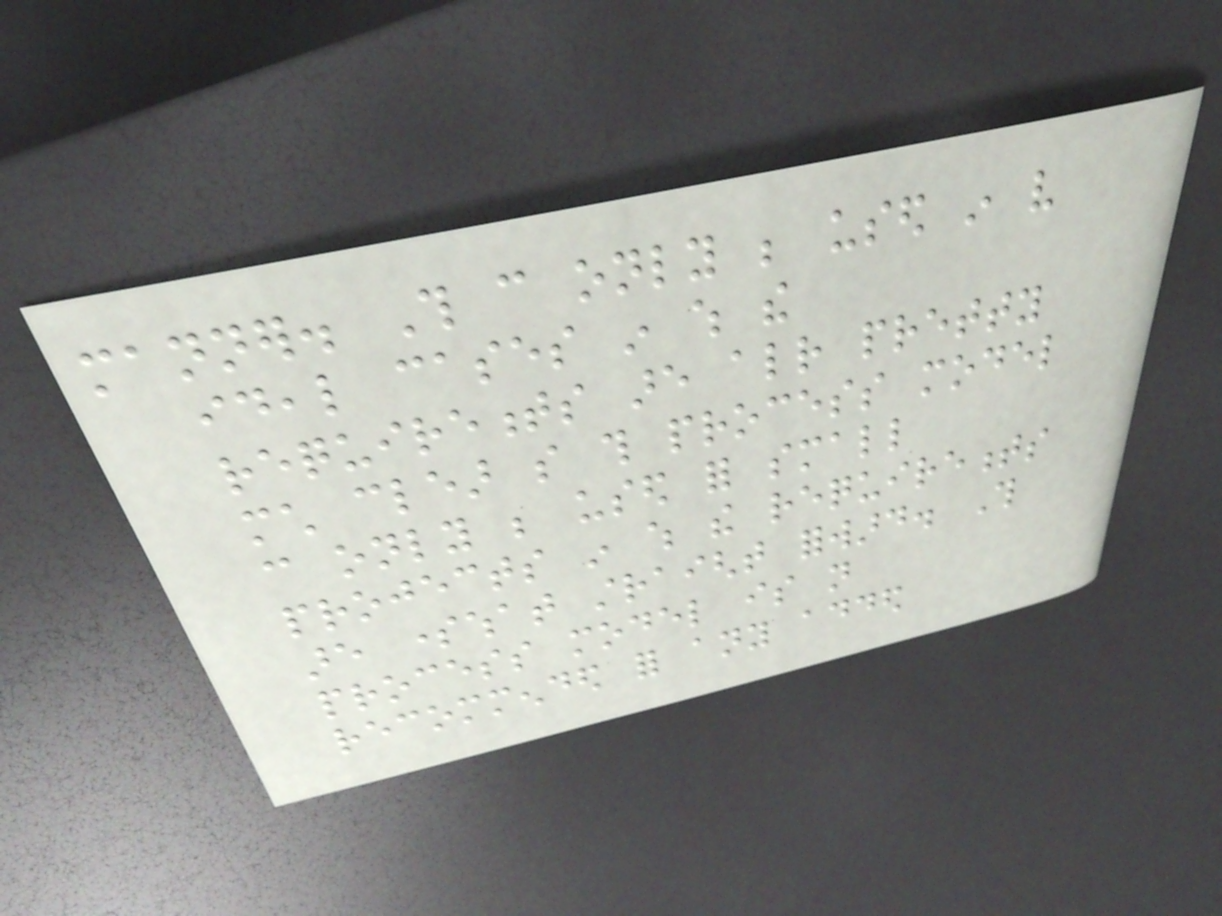manner. This can only be used in very
ideal cases in which the
requirements are already pretty
much clear so this process model
can only be used for small
projects in which the requirements
are somewhat straight forward. This
process model is not
recommended for any added
